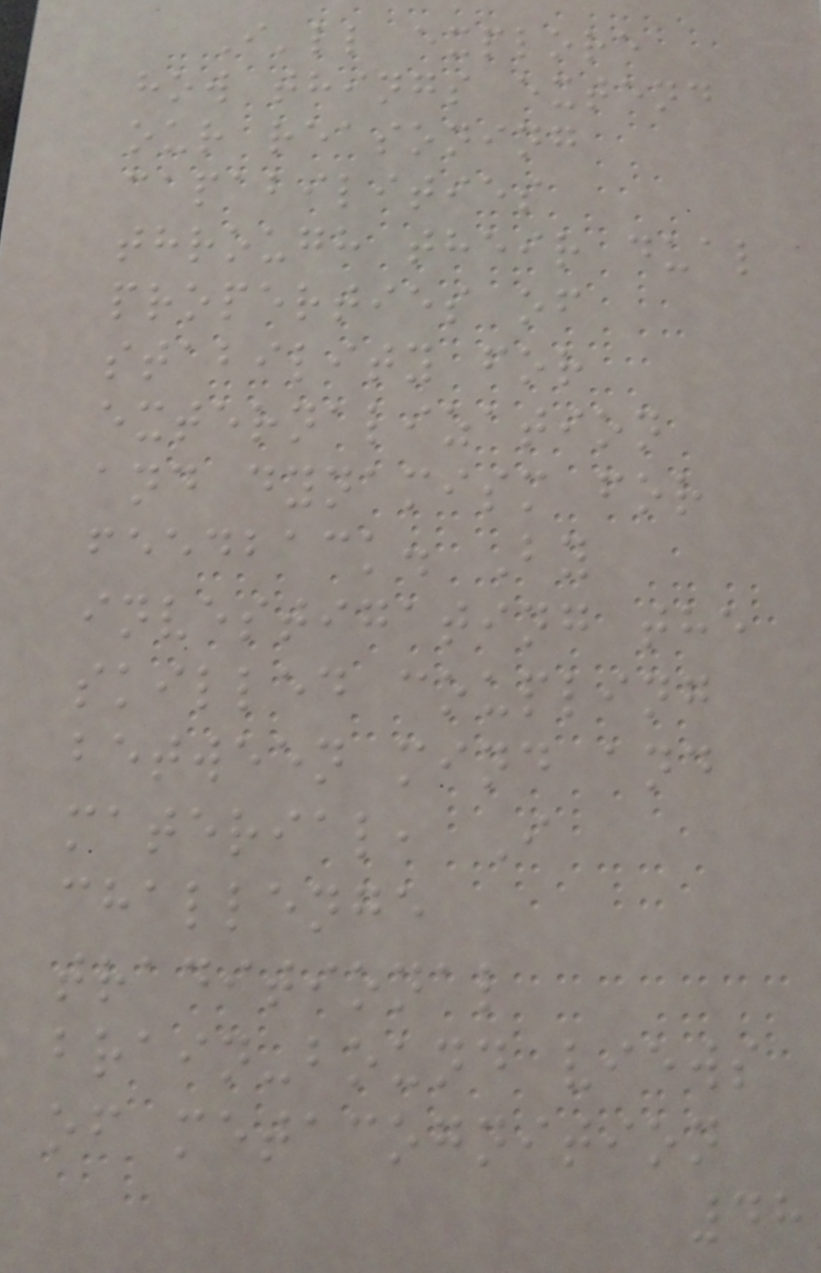I'll explore
how things extend
our reasoning
capabilities
through their dual
properties of
stability for
externalization
and dynamism for
feedback. By
investigating the
skilled coupling
between mind and
material, I
challenge
traditional
brain-bound views
of metacognition
48
